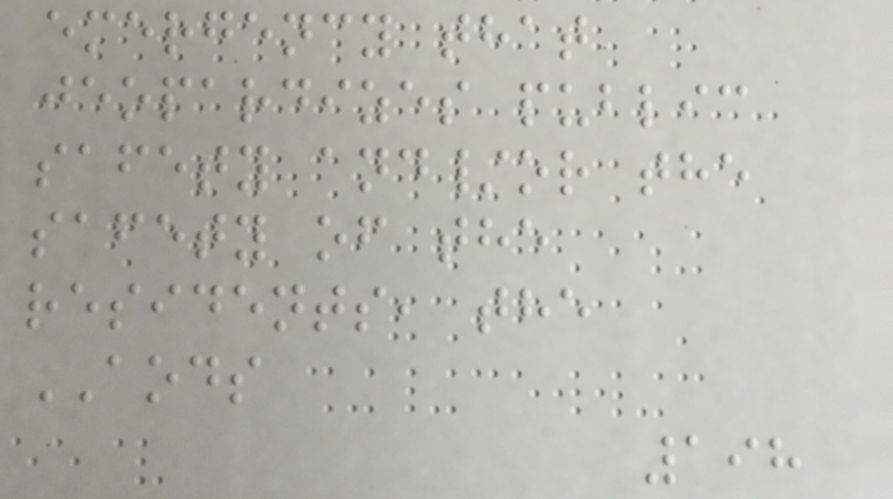emergency that
jeopardizes public
safety and/or the
safety of the
residents, the
AODS
198
